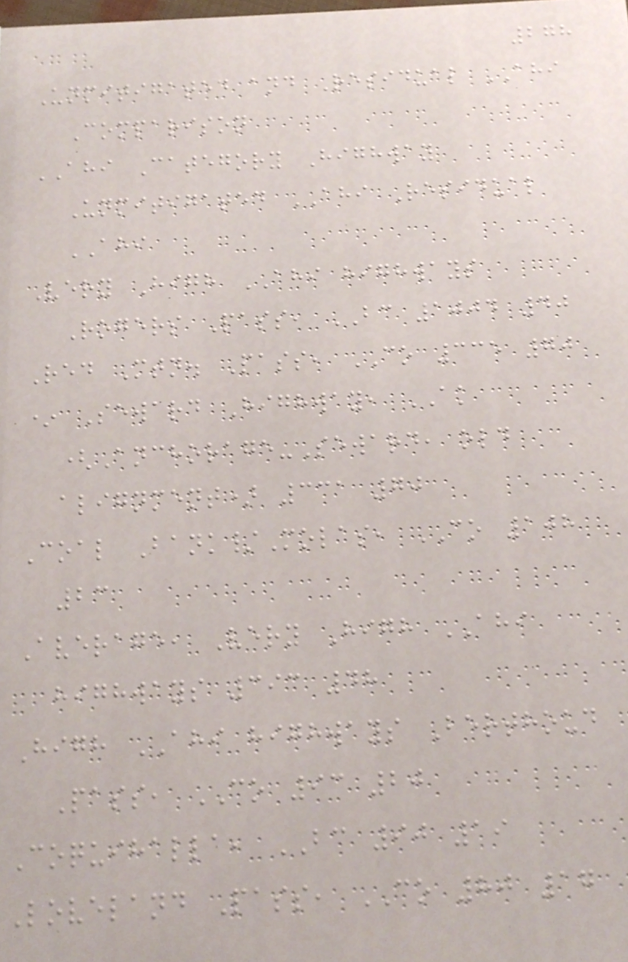278
Unmitigated and Residual AHI
Comparison
AHI Category Highway
Unmitigated AHI Residual
AHI
Very High AHI highways
Rogers Pass, BC 1004 40
Red Mtn. Pass, CO 335 70
* Seward Highway, AK
(Anchorage-Seward, old
alignment) 331 70
Coal Bank/Molas, CO 108
23
Average, Very High AHI
highways 393 48
High AHI highways Berthoud
Pass, CO 93 20
Coquihalla, BC 90 19
Loveland Pass, CO 80 17
